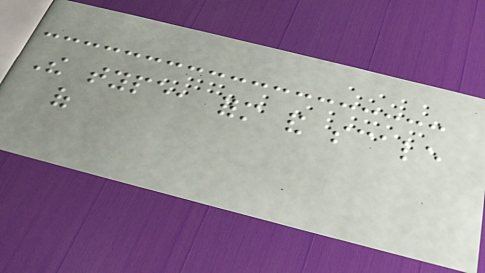The type, form and scale
of
